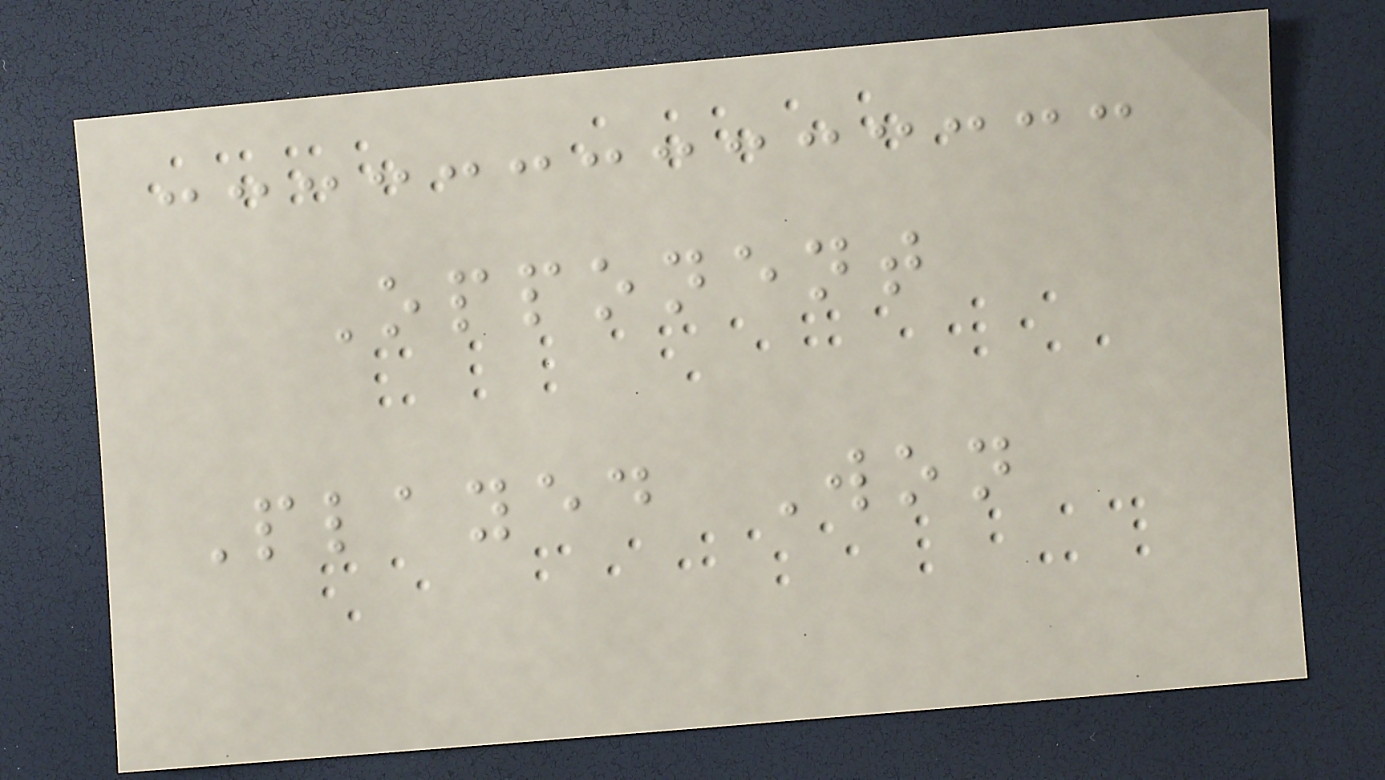Opponent
Played Won
